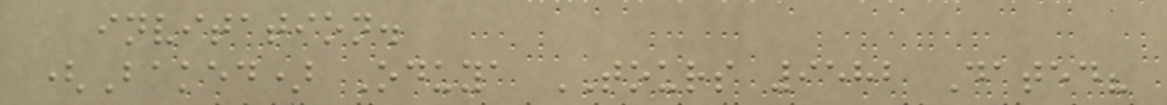invitation.
(Baked) Oduya TOURS 9582 Dated?
